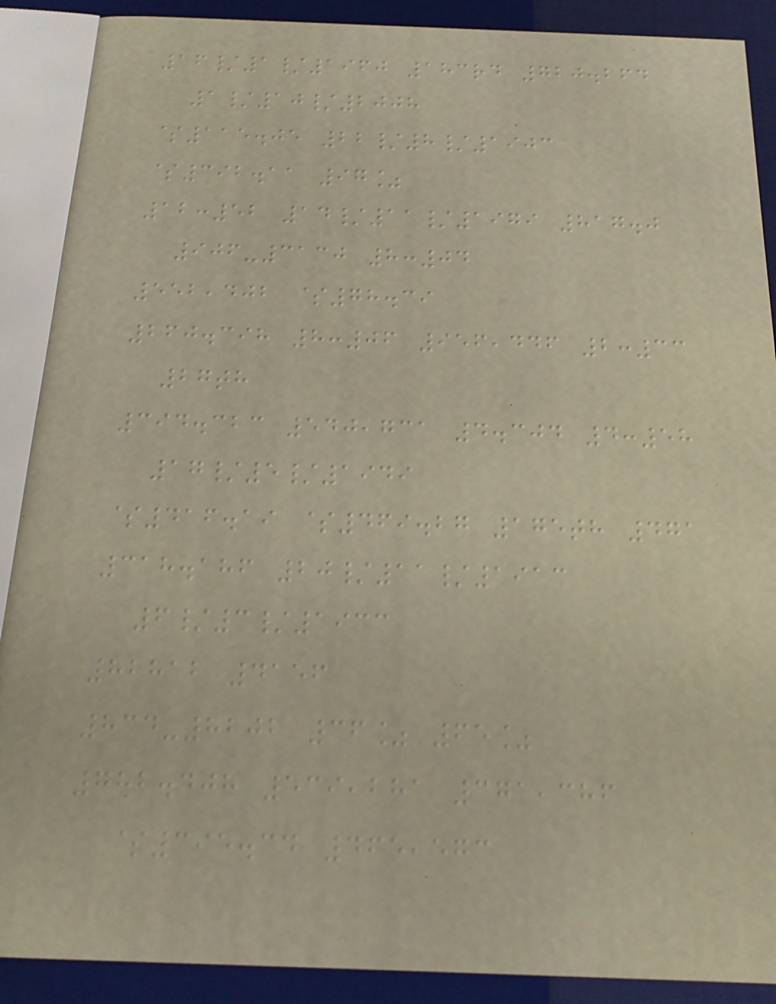16/1/1960 183rd 720.264
1/10/2008
$115.05 22/8/1903
$392.11 97%
12:52 14/11/1979 817.0
906-3130 8:04
552,402 $78.39
260.398 8:06 956,446 2:33
27th
394.323 540,731 4.304 4:58
17/5/1949
$416.19 $469.27 175th 471
318.186 20/11/1913
6/3/1933
82812 4156
834-8202 36% 65%
782.408 539,281 371,386
$395.34 465,573
